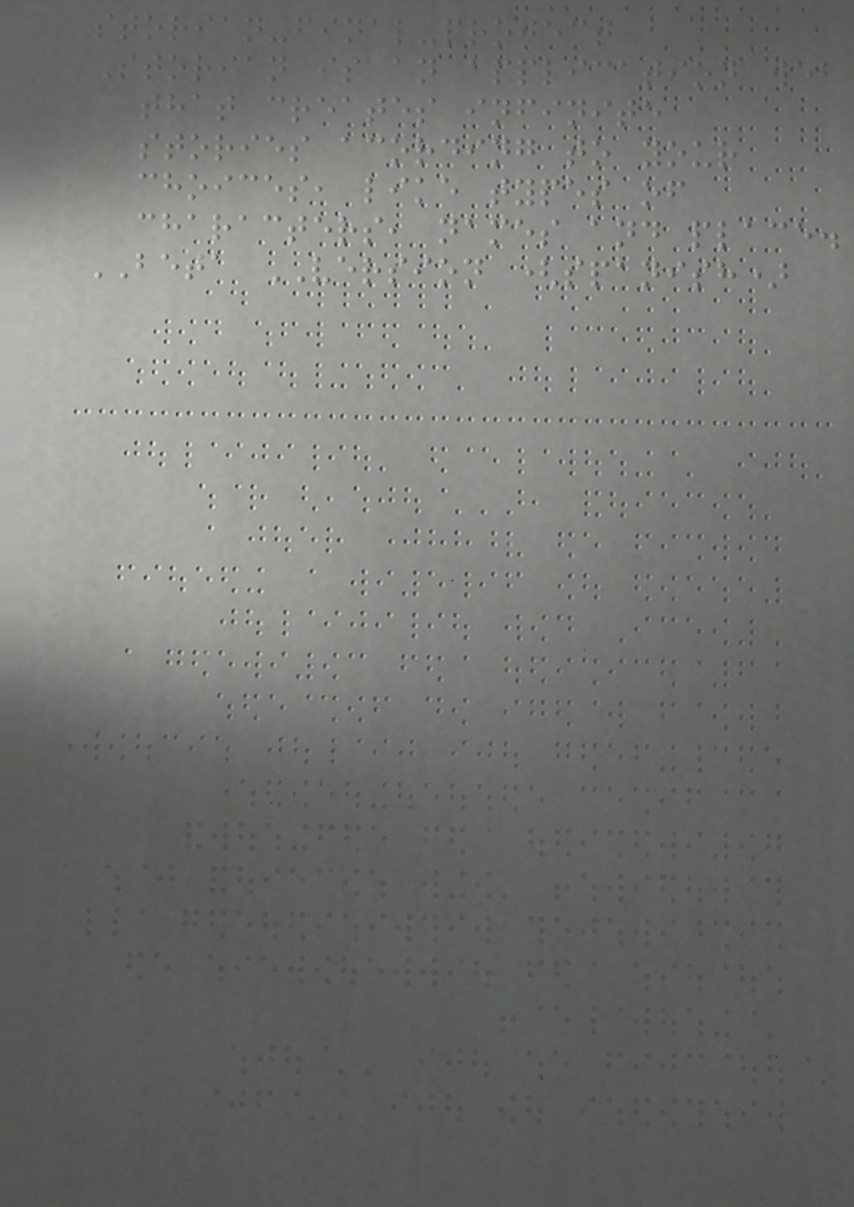storian-final-project
Storian is an application web
that creates infinite
stories acording to your
choices, like types of
characters, names and place.
BETA VERSION (spanish)
